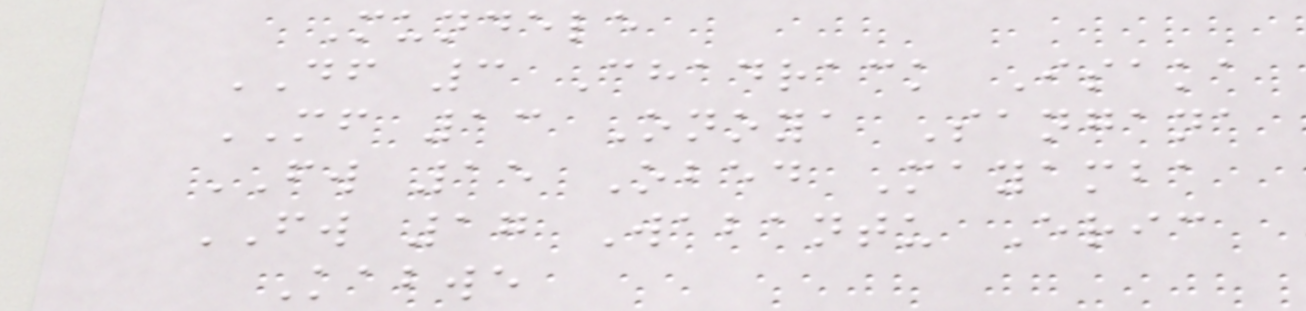Mundele
DF 3 Chadrack Isaka
MF 13 Onoya Sangana
FW 15 Obed Mayamba
FW 17 Wabantu Eric
Kabwe
